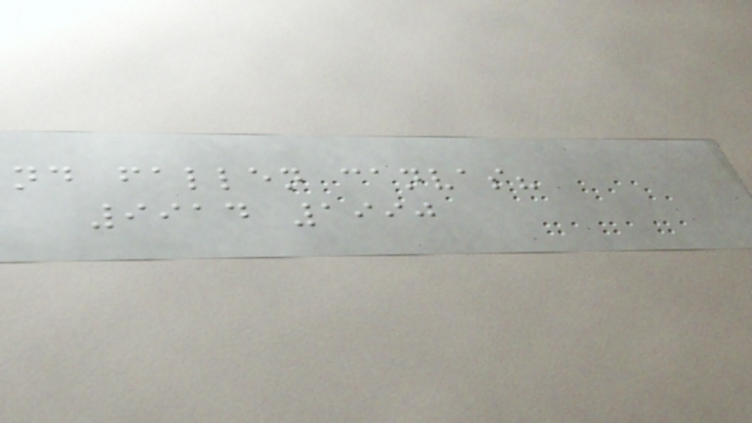nd fallen canvas?
9914 1990
